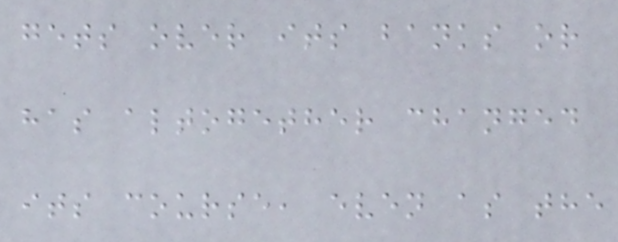gets over its banks or
has altogether changed
its course, even as the
